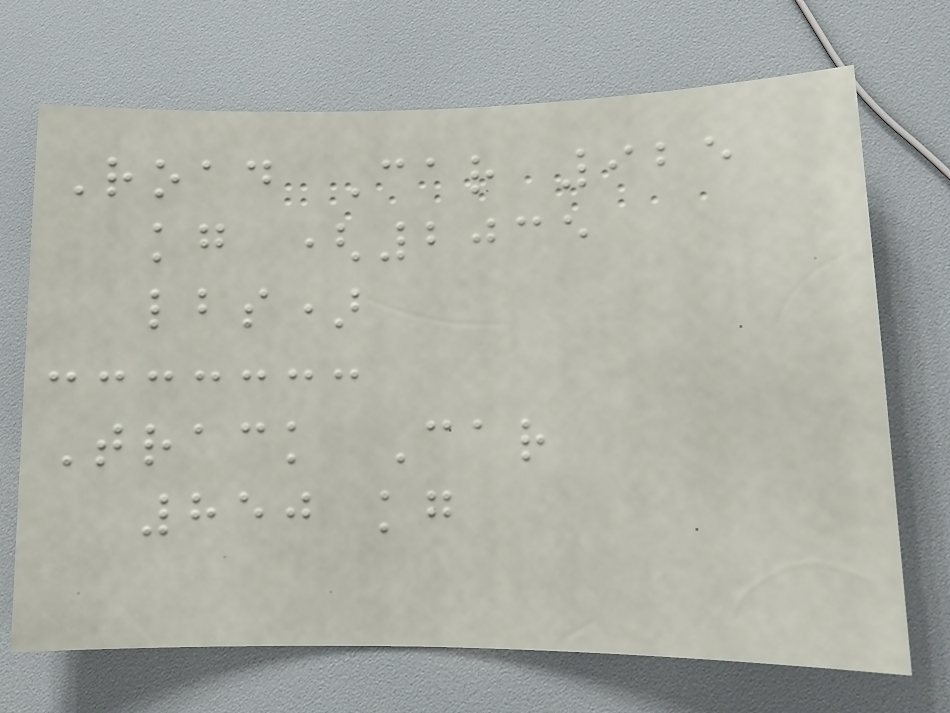Road Car 925
kg (2035
lbs)
Track Car
850 kg
